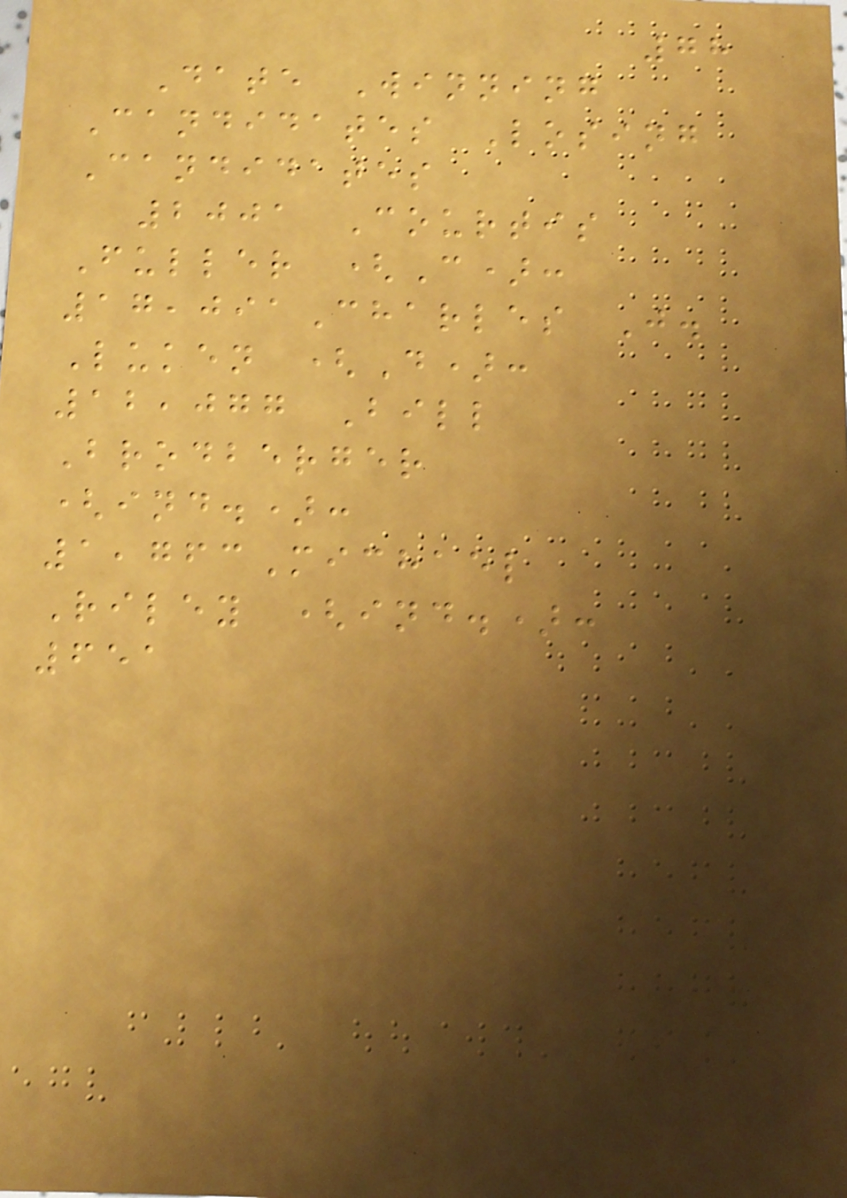78
Date Winning
Candidates Losing
Candidates
2001 Courtis
Fuller (C):
17,091Charles J.
Luken (D):
12,077 Bill
Brodberger
(ind.):
1,763Michael
Riley (ind.):
651
